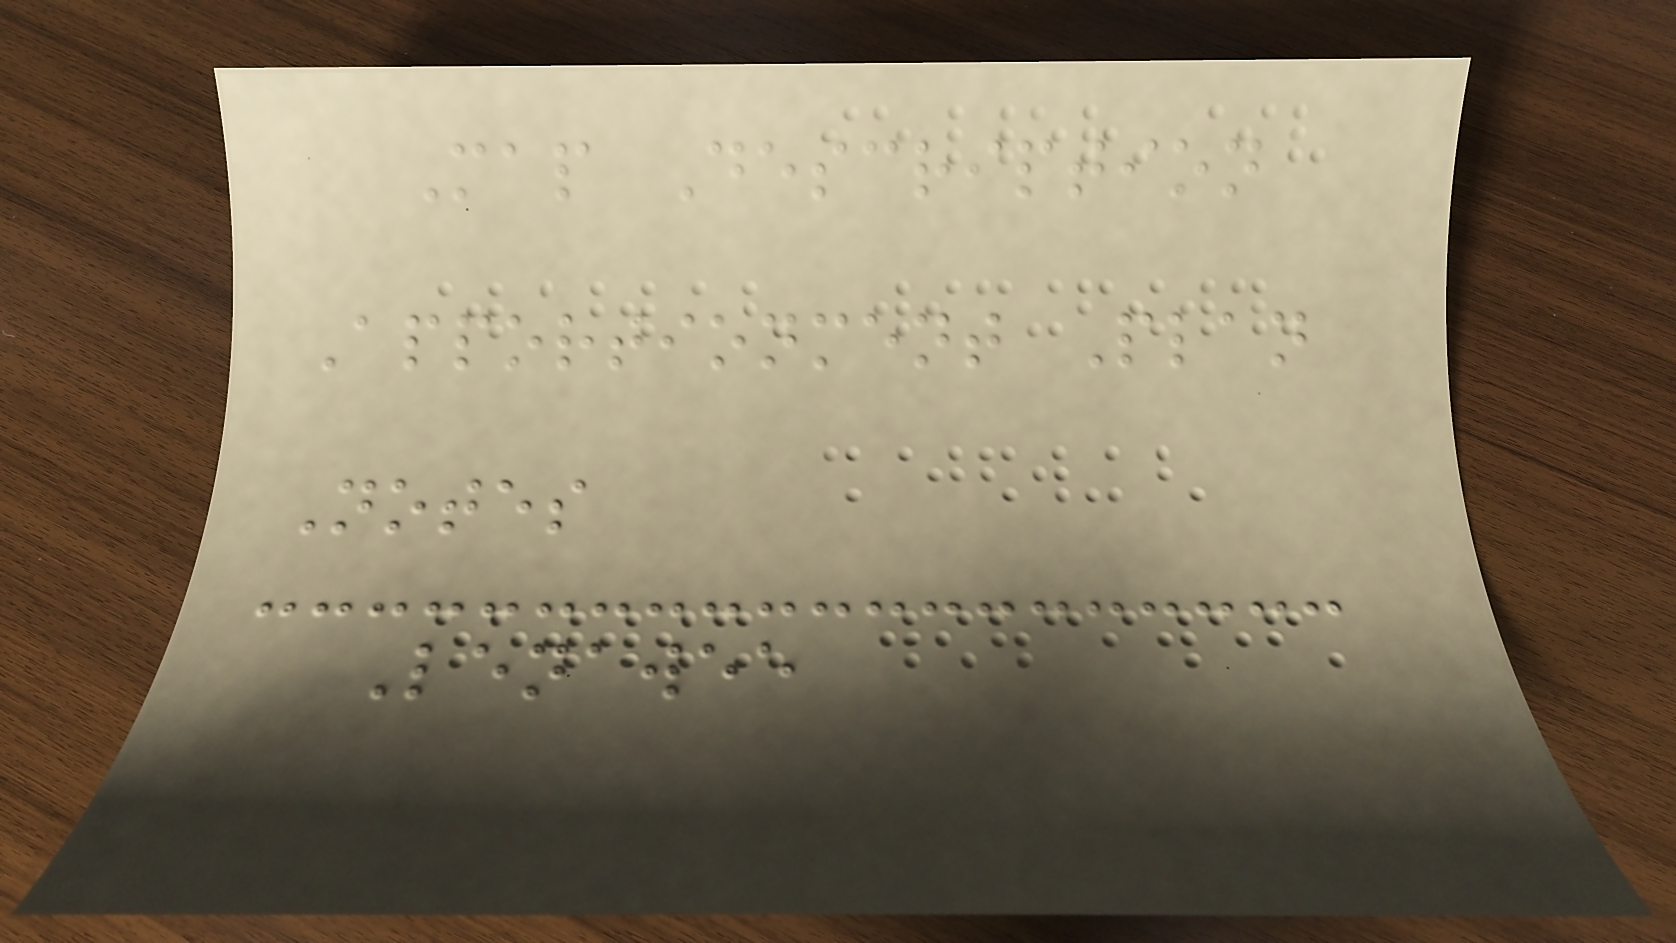Map Description
Apportionment Plan
Notes
Lenawee
